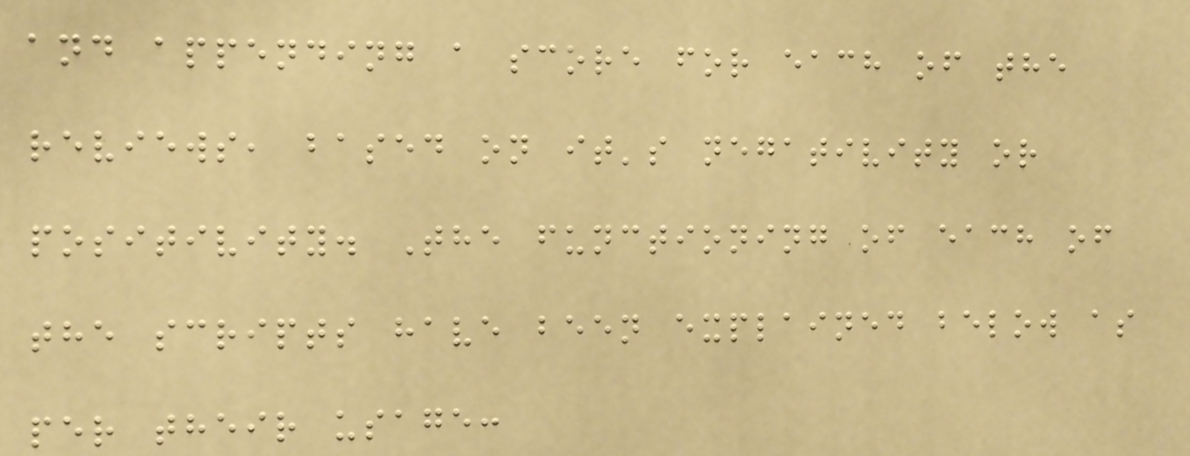and appending a score for each of the
reviews, based on it's negativity or
positivity. The functioning of each of
the scripts have been explained below as
per their usage:
